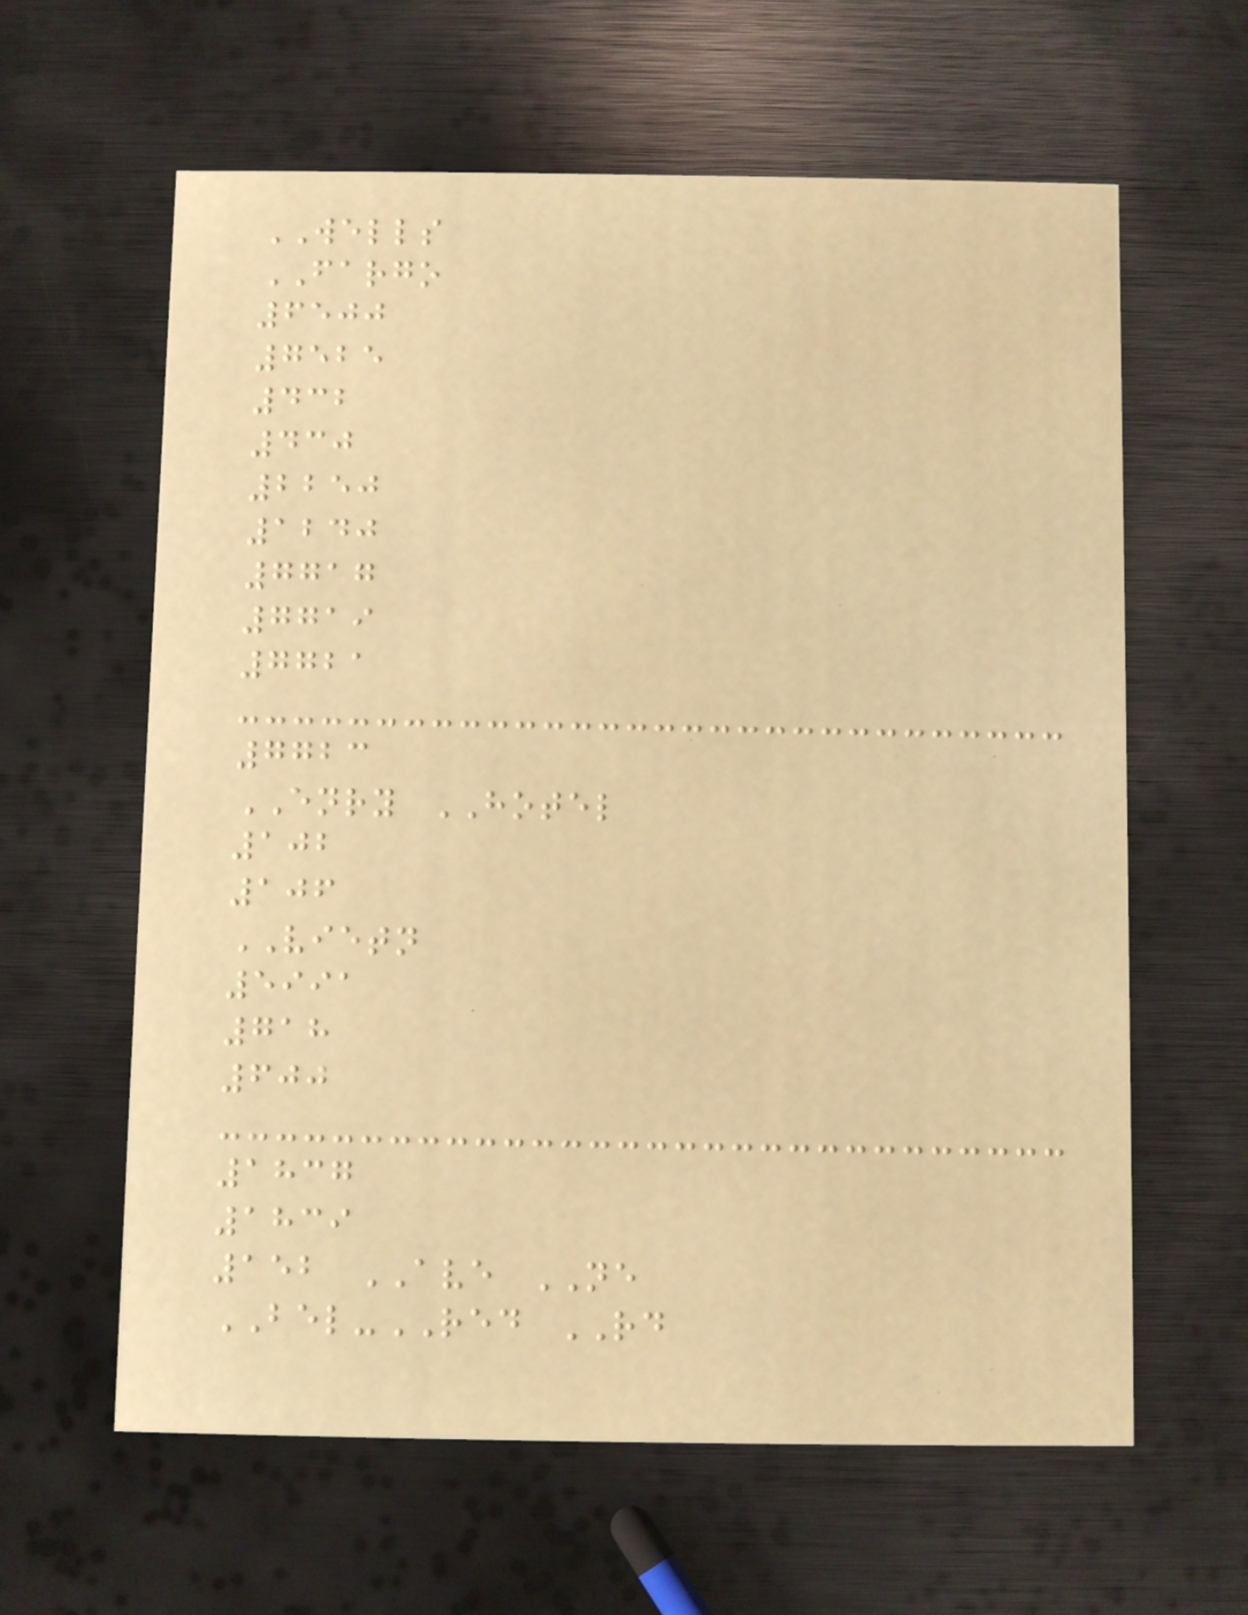WELLS
FARGO
6500
7525
432
430
2250
1240
7717
7719
7721
7723
ENRY HOTEL
102
106
VIETN
5991
718
600
1837
1839
152 AVE NE
BEL-RED RD
